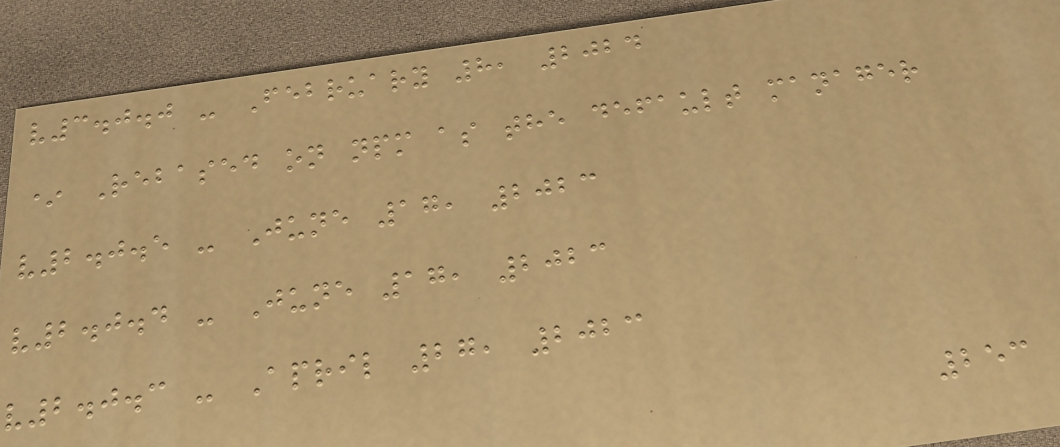v3.0.0 - February 8, 2024
* Rebased on npm as the default manager
v2.0.5 - June 17, 2023
v2.0.4 - June 17, 2023
v2.0.3 - April 27, 2023
253
